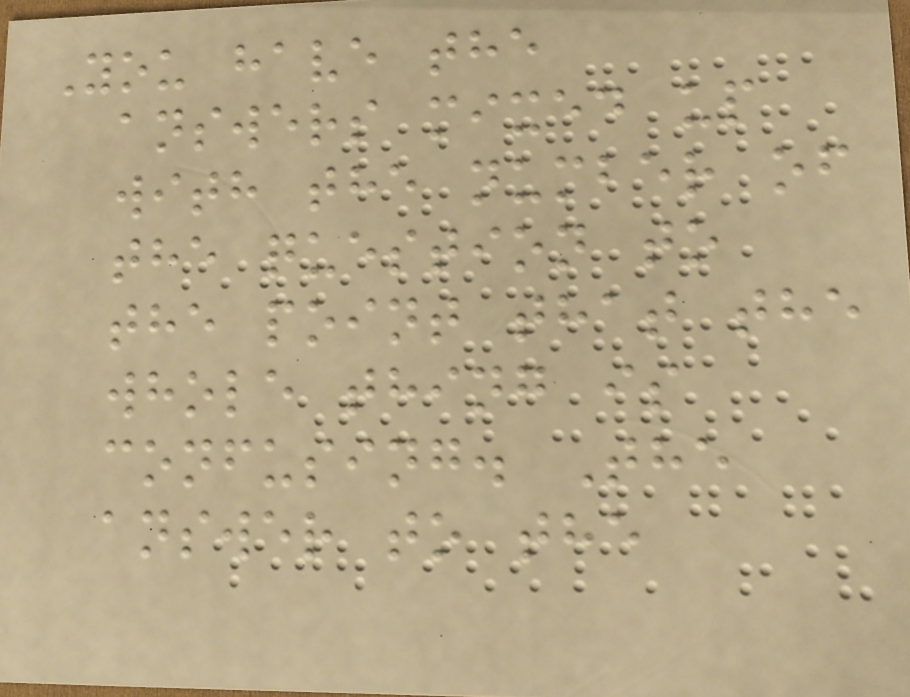You have the
answers mixed up
with the number of
the question to
the point that the
whole thing is
confusing. The
answer to the
